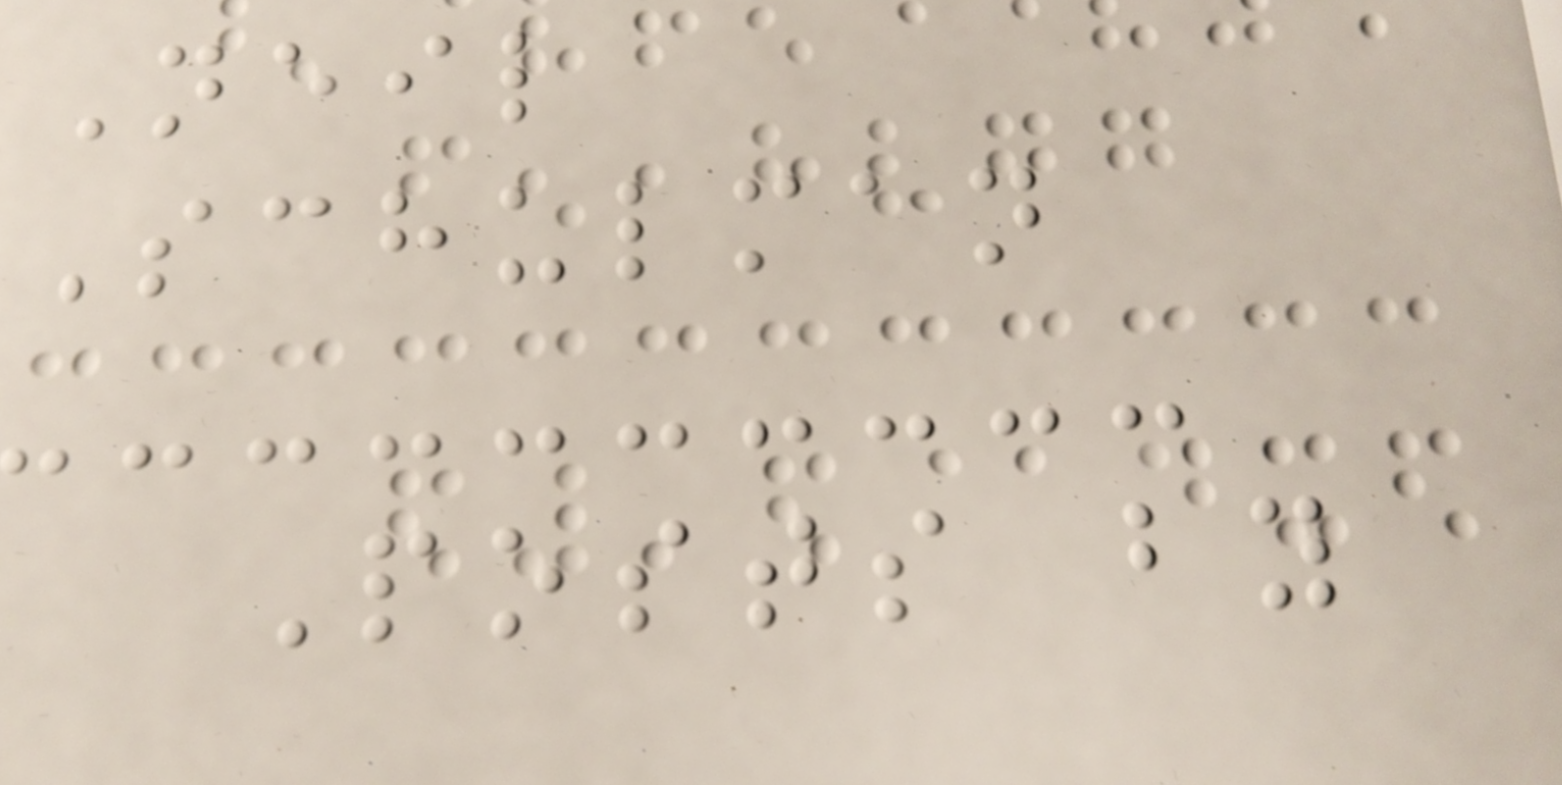Neil
Schulman
Posts by
